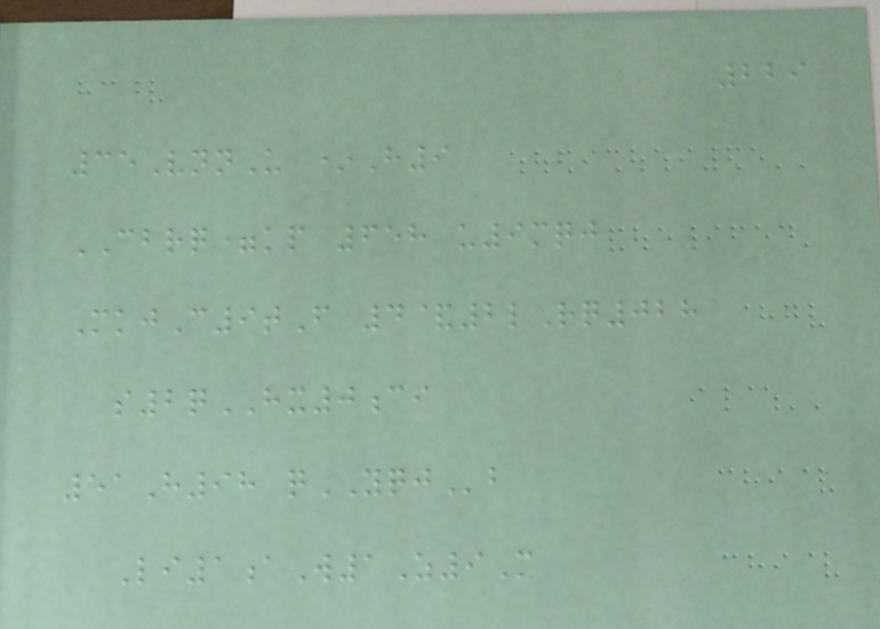229
35VnnU *H9
CBRQ=kp 658 u9mqj
MkjC9tF 4&2lRq028
s2qHX0ci
51H98 qYQJb
Li1aW1Z9M
